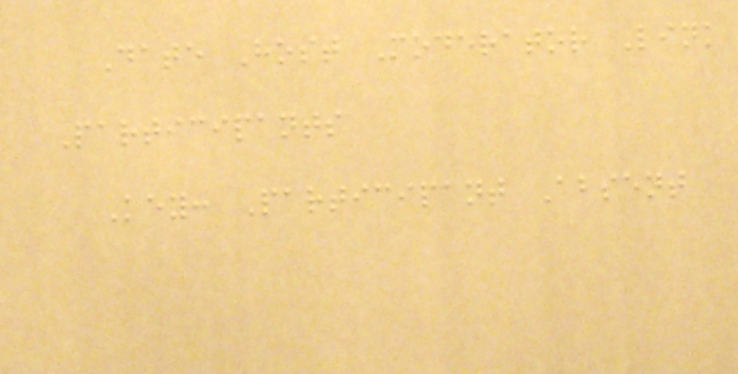Date Host Moderator Link
Participants
Key: Participant Absent
